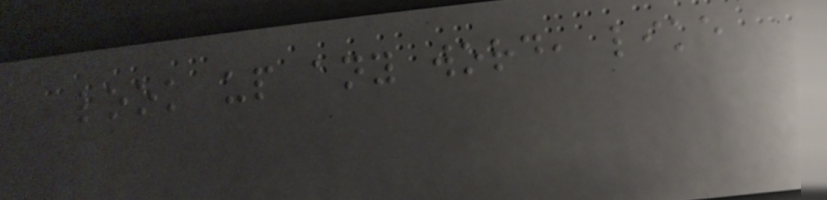look up any word, like
